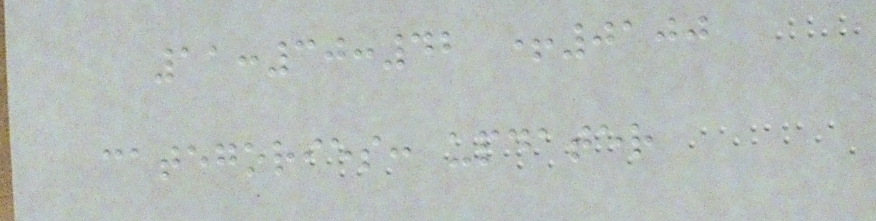11:30:42 +0100
categories: updater
